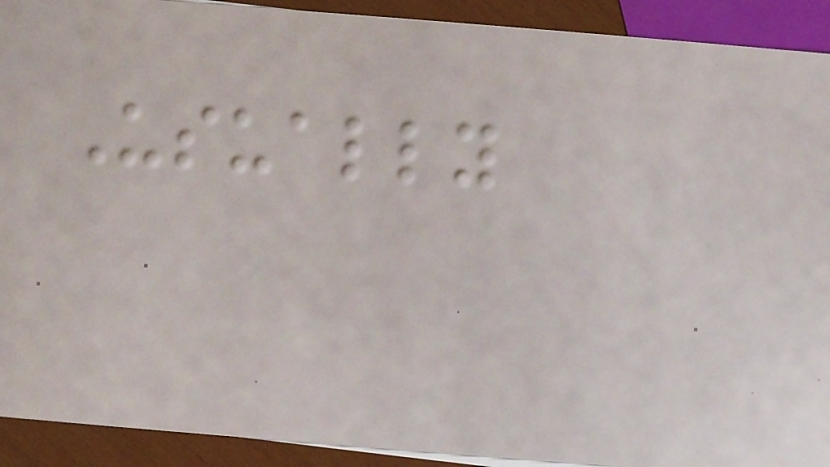Usually
